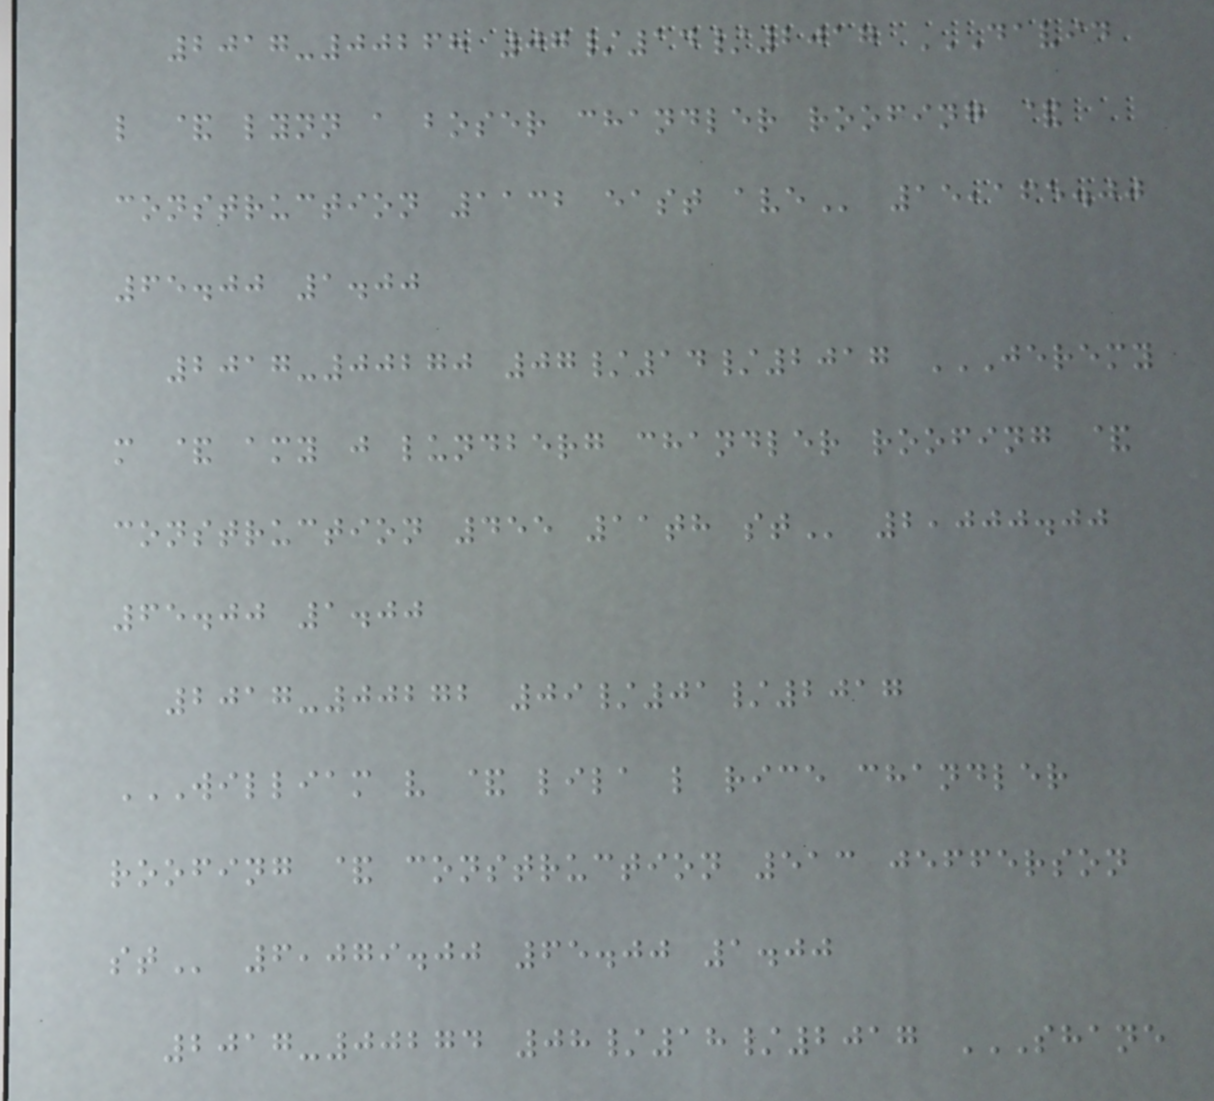2017-00268 07/14/2017 DAVID
L & LYNN A BOSER CHANDLER ROOFING &
CONSTRUCTION 1132 EAST AVE 15,165.00
65.00 1.00
2017-00270 07/14/2017 JEREMY
M & AMY J LUNDBERG CHANDLER ROOFING &
CONSTRUCTION 455 11TH ST 2,000.00
65.00 1.00
2017-00272 09/01/2017
WILLIAM V & LILA L RICE CHANDLER
ROOFING & CONSTRUCTION 513 JEFFERSON
ST 6,079.00 65.00 1.00
2017-00274 08/18/2017 SHANE
